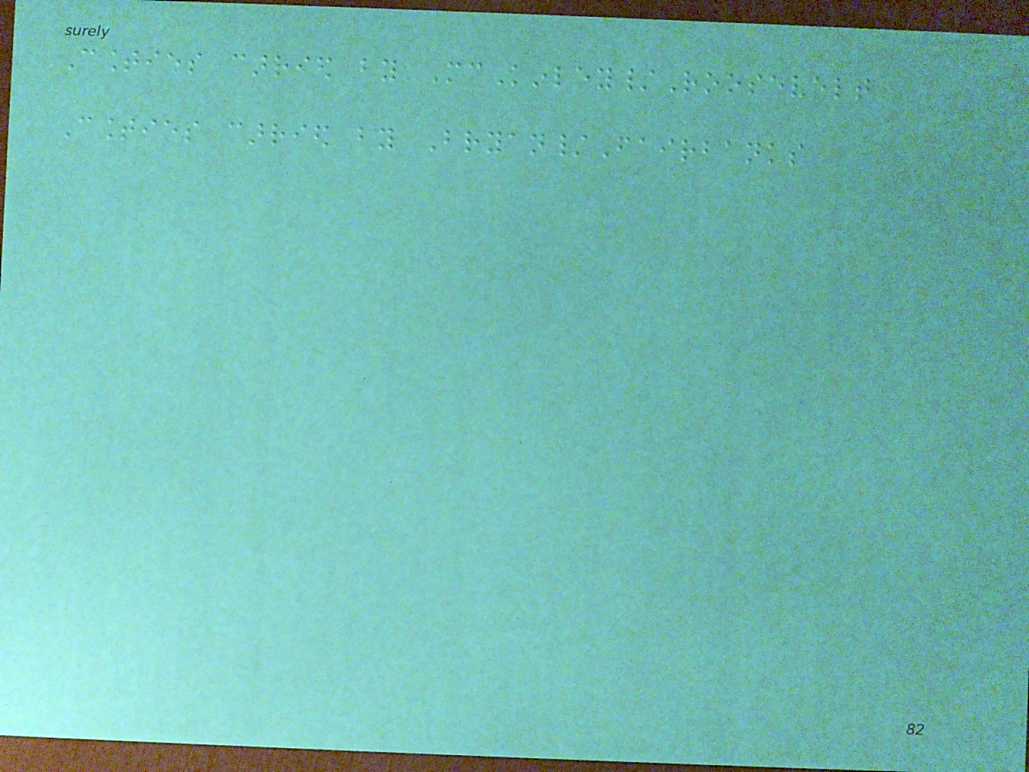Counties carried by McKinley/Roosevelt
Counties carried by Bryan/Fairbanks
